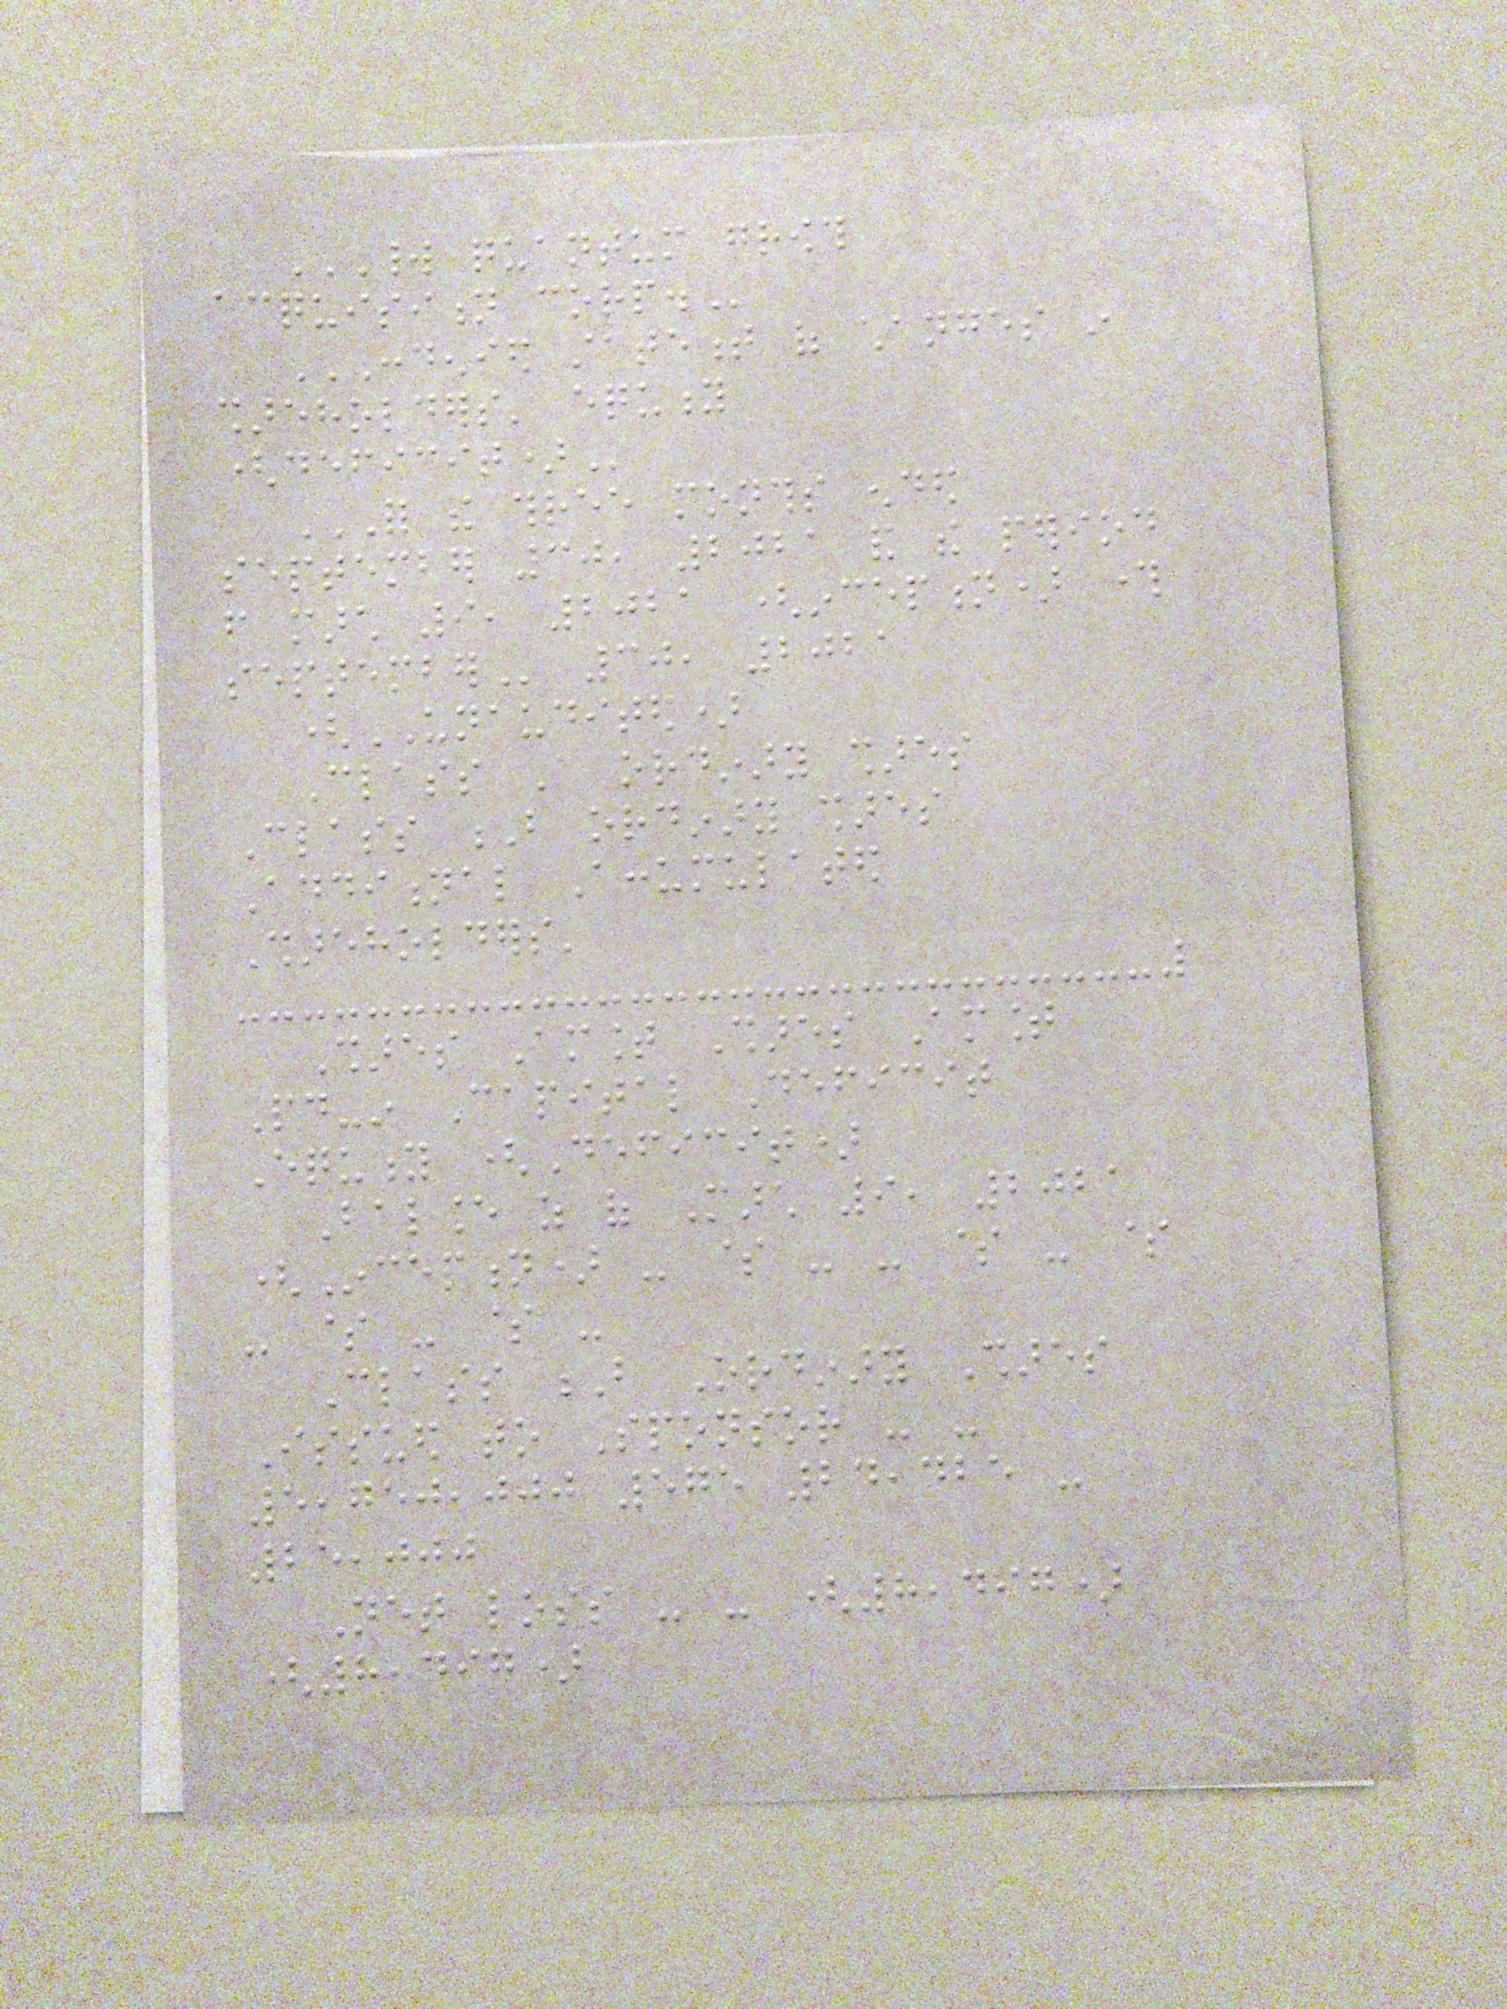WORLD QUANTUM GROWTH
ACQUISITION CORP.
CONDENSED STATEMENT OF CHANGES IN
SHAREHOLDERS' EQUITY
(DEFICIT)
FOR THE THREE MONTHS ENDED
SEPTEMBER 30, 2021 AND THE PERIOD
FROM MARCH 9, 2021 (INCEPTION) THROUGH
SEPTEMBER 30, 2021
(UNAUDITED)
Class A ordinary shares
Class B ordinary shares
Additional Accumulated
Shareholders'
Shares Amount Shares Amount
Paid-in Capital Deficit
Equity (Deficit)
Balance as of March 9, 2021
(Inception) - $ - - $ - $
- $ - $ -
Class B Ordinary Shares
Issued to Sponsor - -
5,750,000 575 24,425 -
25,000
Net loss - - (8,497)
(8,497)
